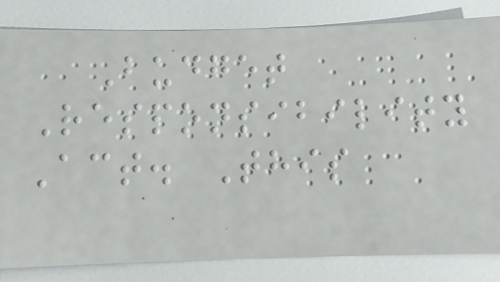Budget
Responsibility
Act. This
